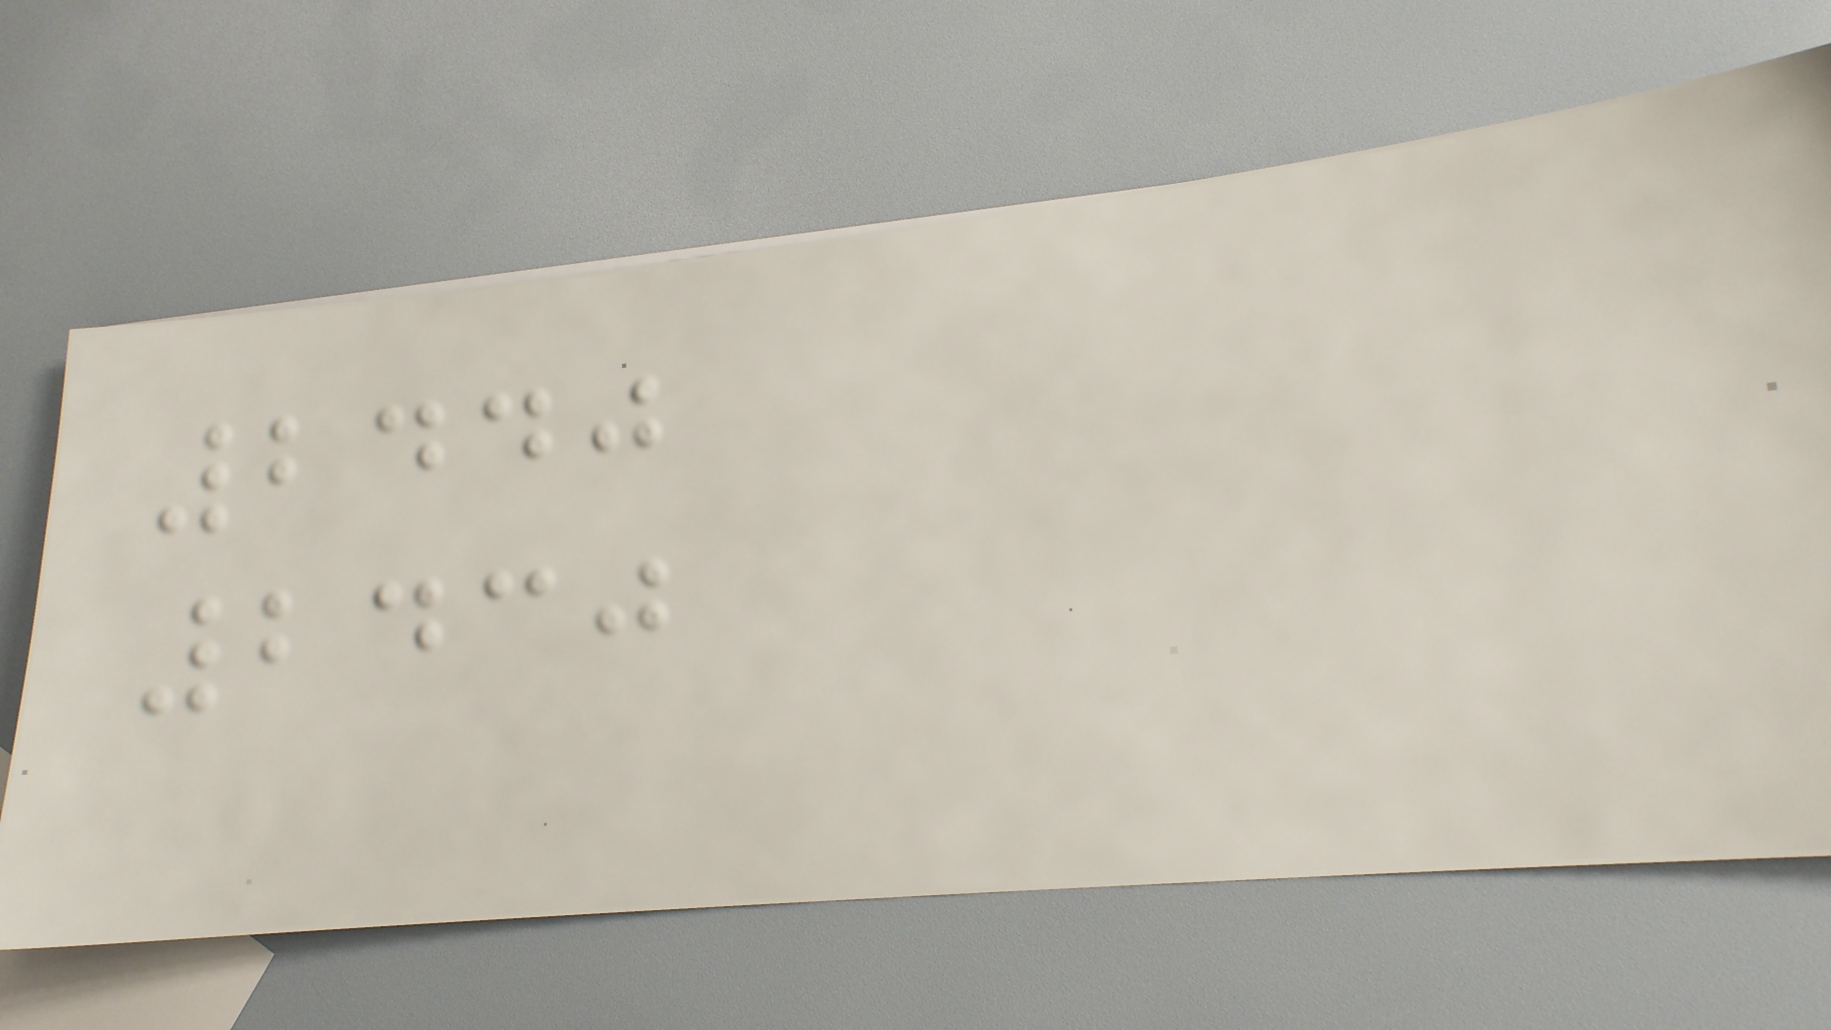2440
2430
